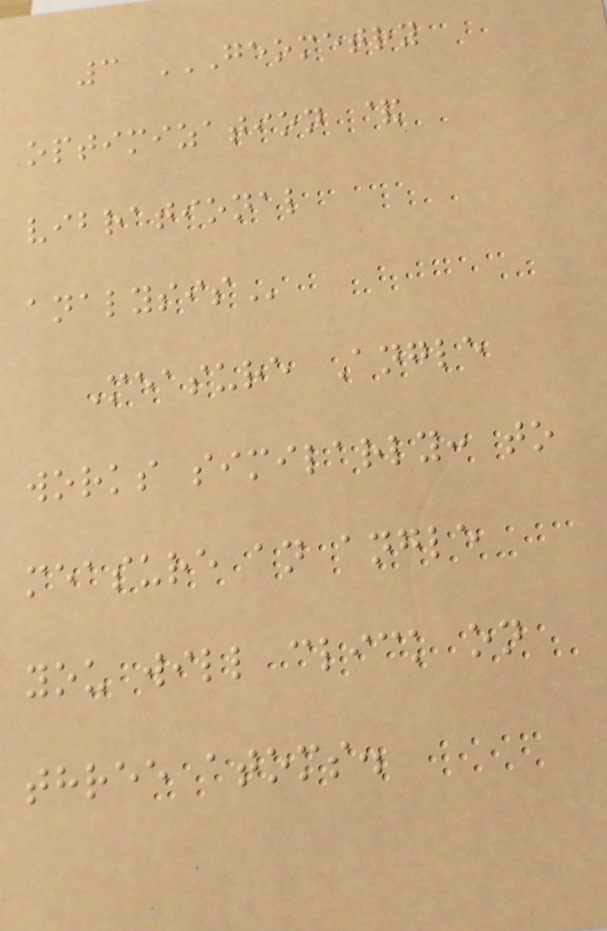3 GEOMETRY
OPTIMIZATION &
VIBRATIONAL
ANALYSIS
Measure Angle
works similarly: to
measure an angle
you will click on
three atoms.
